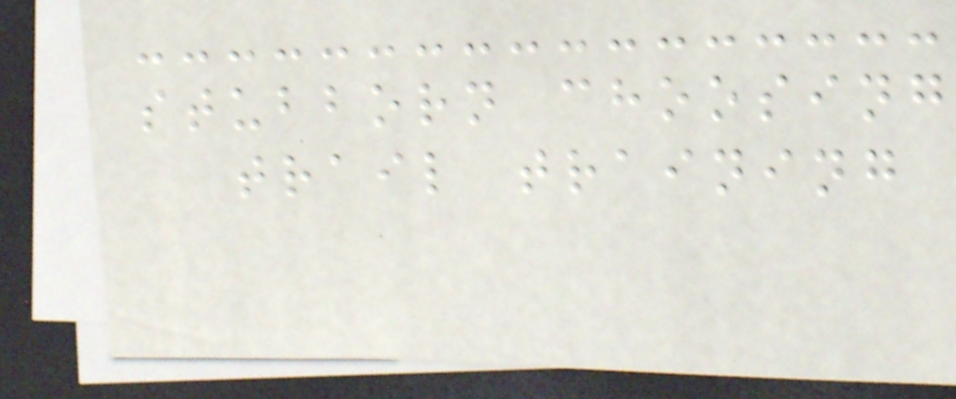stubborn choosing
trail training
